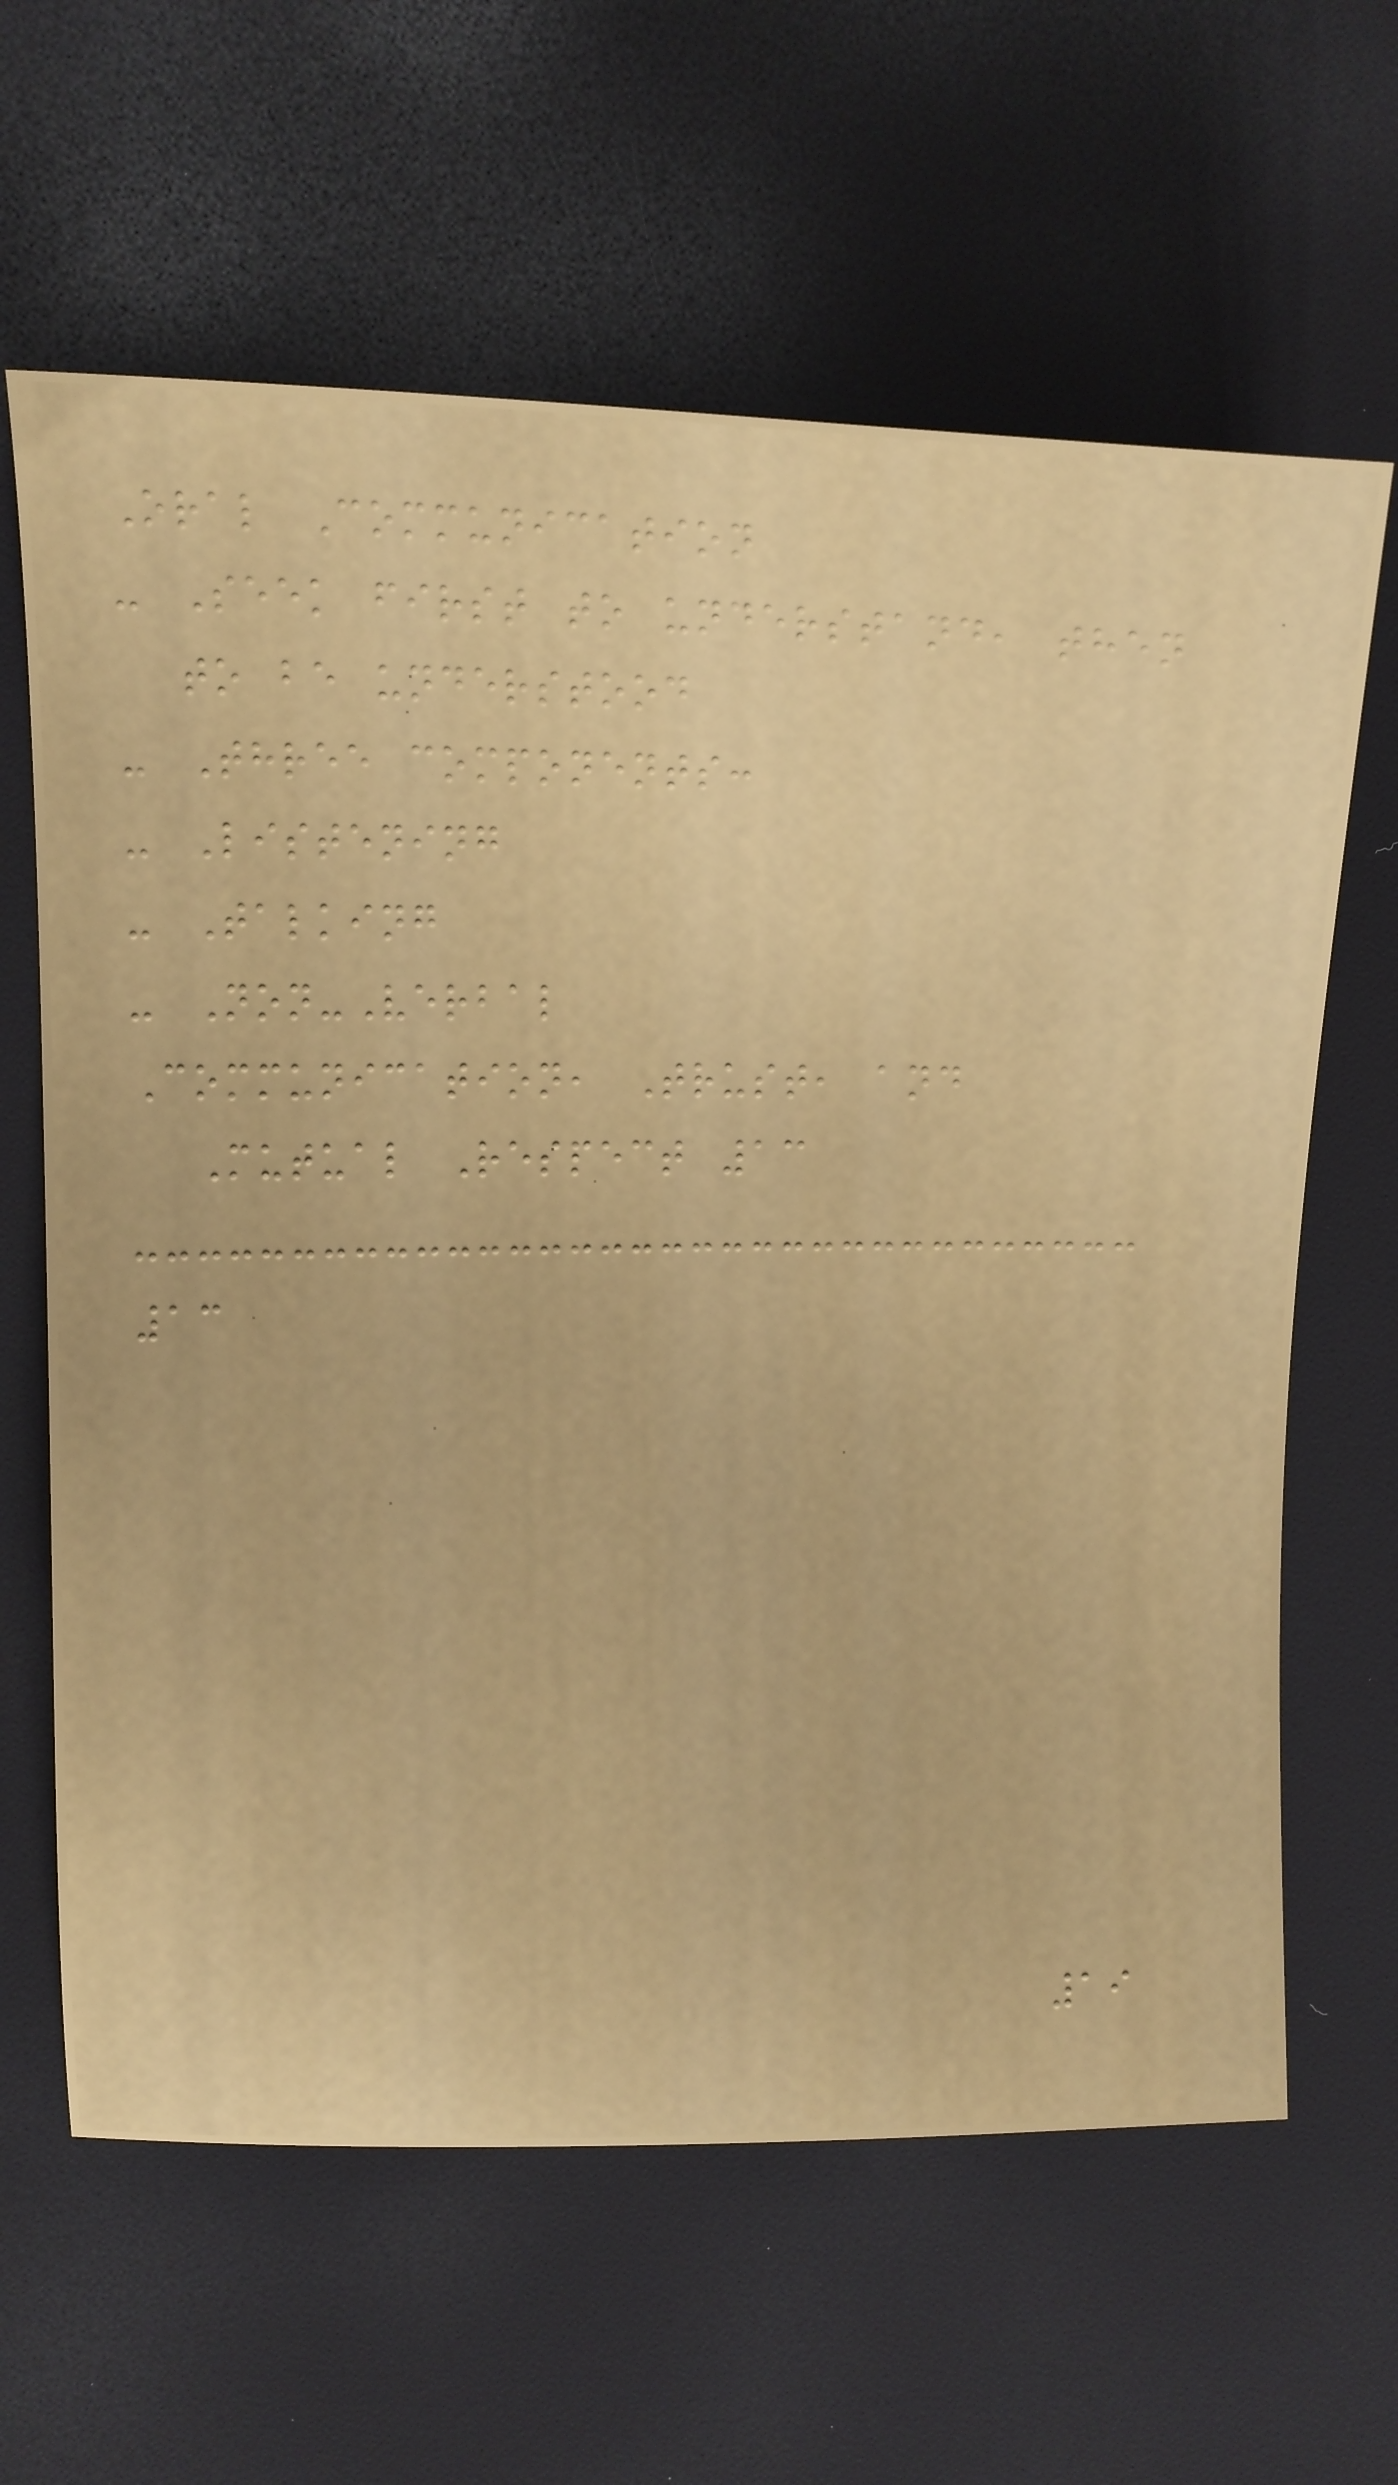Oral Communication
- Seek first to understand, then
to be understood
- Three components:
- Listening
- Talking
- Non-Verbal
Communication, Trust, and
Mutual Respect 13
13
19
